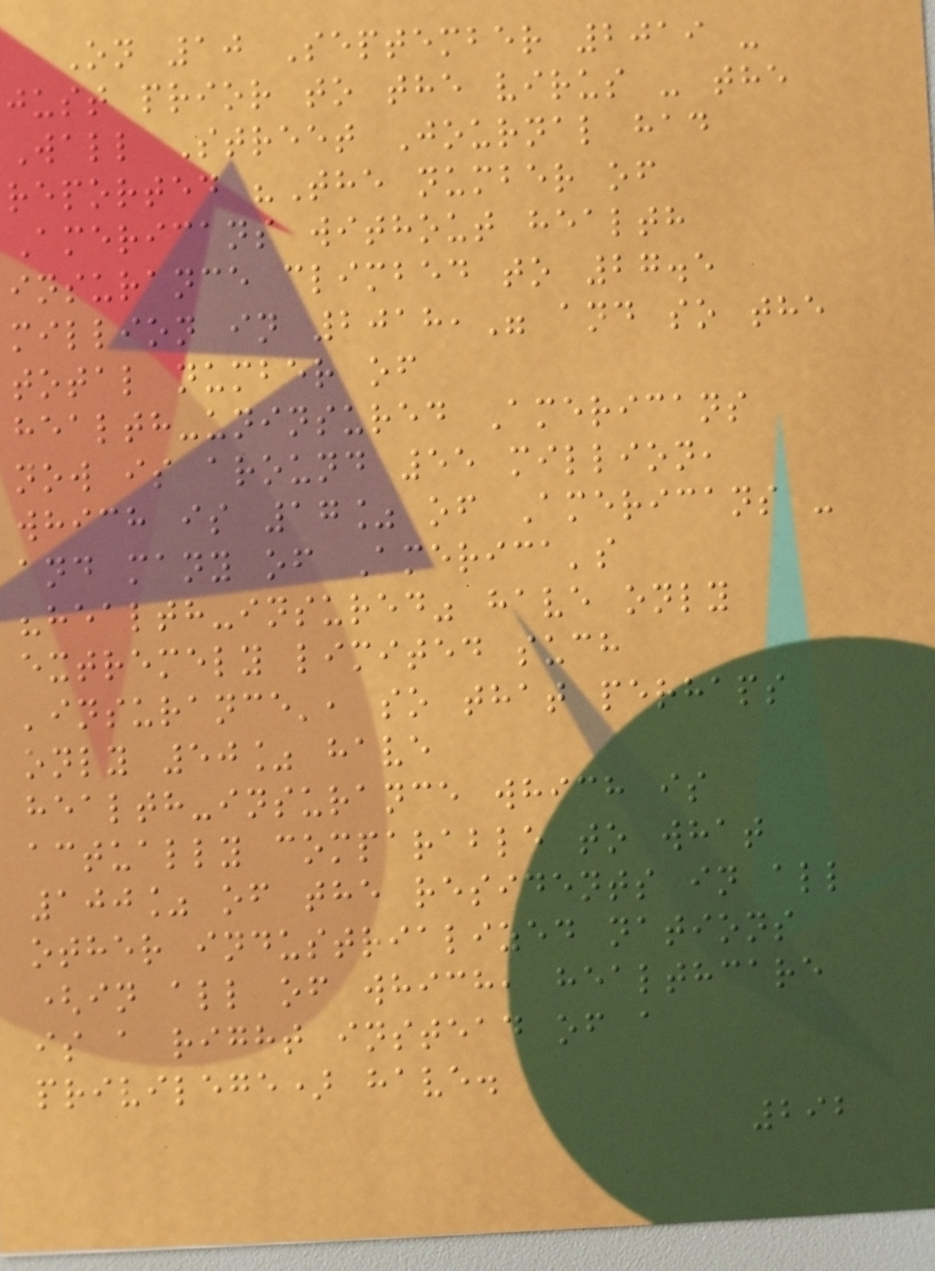On 10 September 2019 -
just prior to the virus - the
Wall Street Journal had
reported "The number of
Americans without health
insurance climbed to 27.5
million in 2018," and so the
total number of
health-uninsured Americans
now is around 55 million,
which is 17% of Americans -
and many of America's
"health-insured" have only
extremely limited such
'insurance', so that perhaps
only 50% have
health-insurance which is
actually comparable to what
100% of the residents in all
other industrialized nations
(in all of which, healthcare
is a right instead of a
privilege) have.
292
